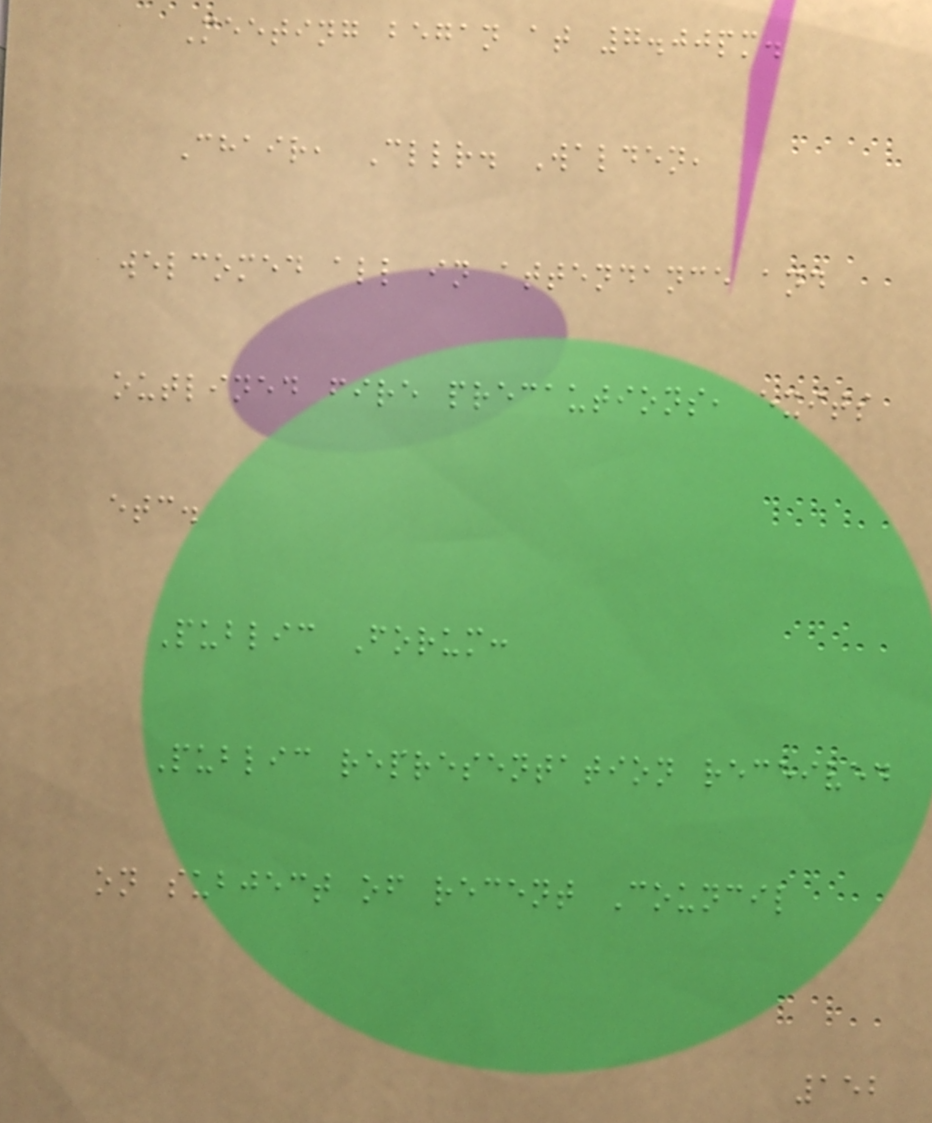Meeting began at 7.00pm.
Chair, Cllr. Walden,
welcomed all in attendance and
outlined fire precautions, exits
etc.
Public Forum:
Public representation received
on subject of recent Council
152
